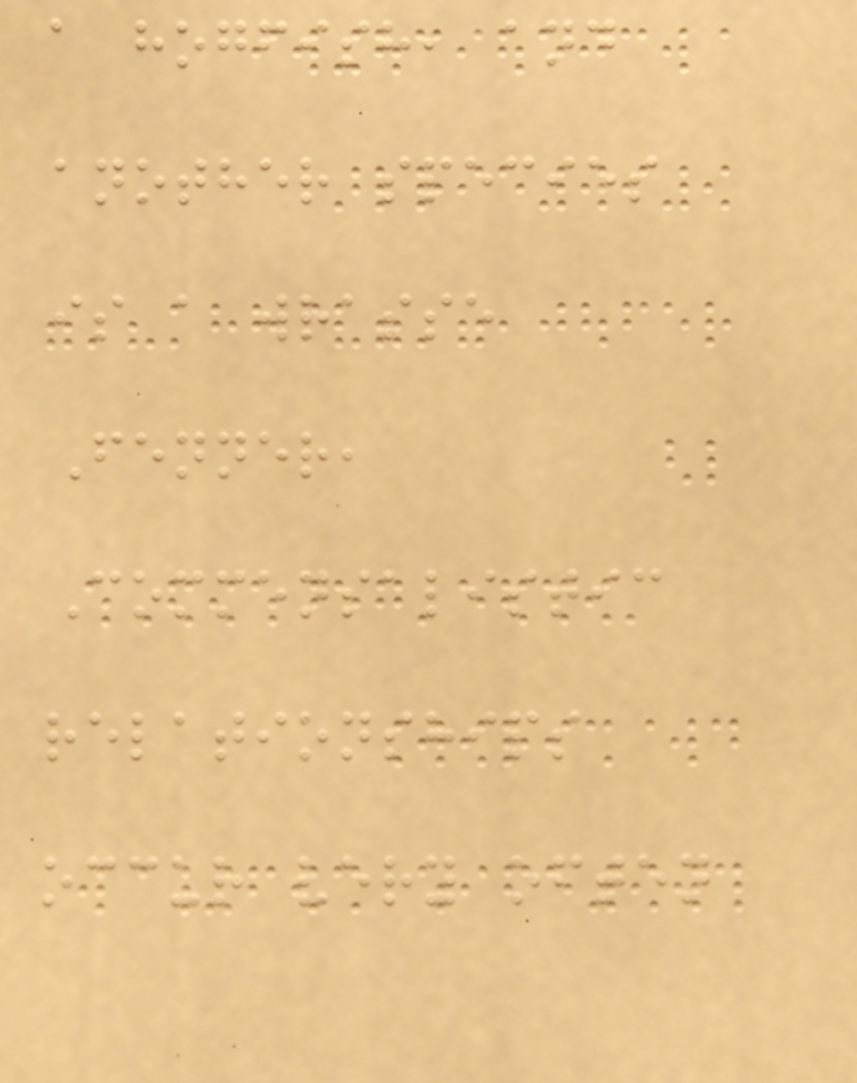a hogfish, and
another species
is a wrasse
Fenner,
Commensalistic
relationships
occur very often
